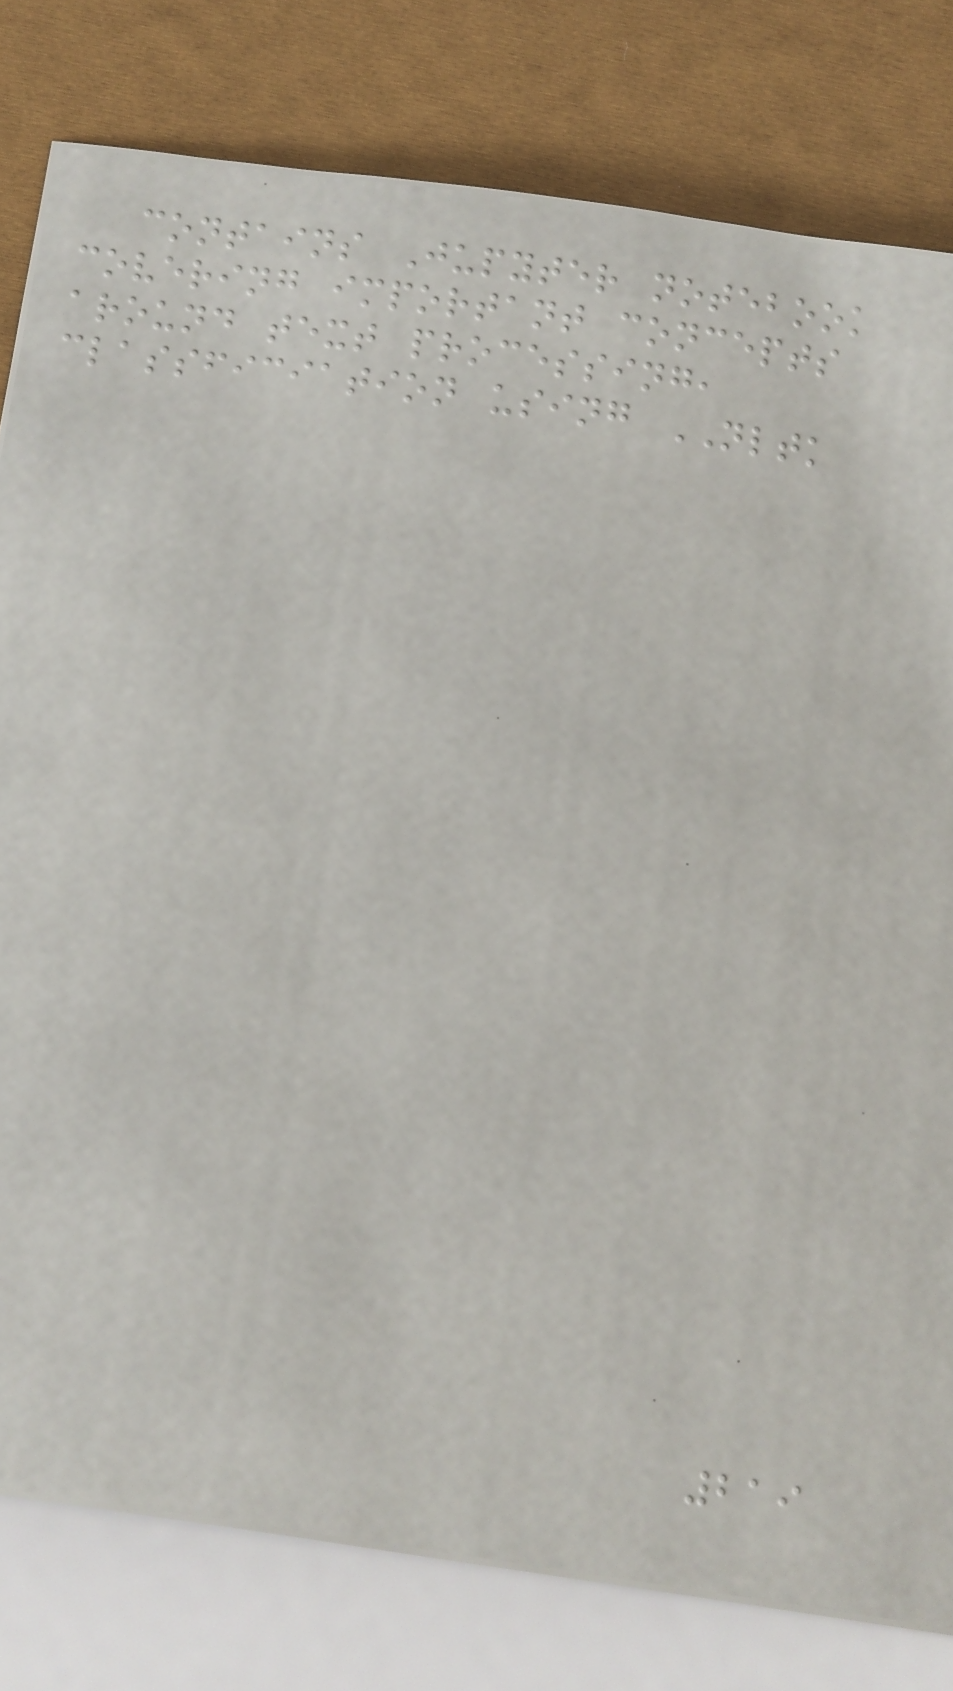contains Jupyter notebook
covering important concepts
around text processing,
classficiation using NLTK
219
